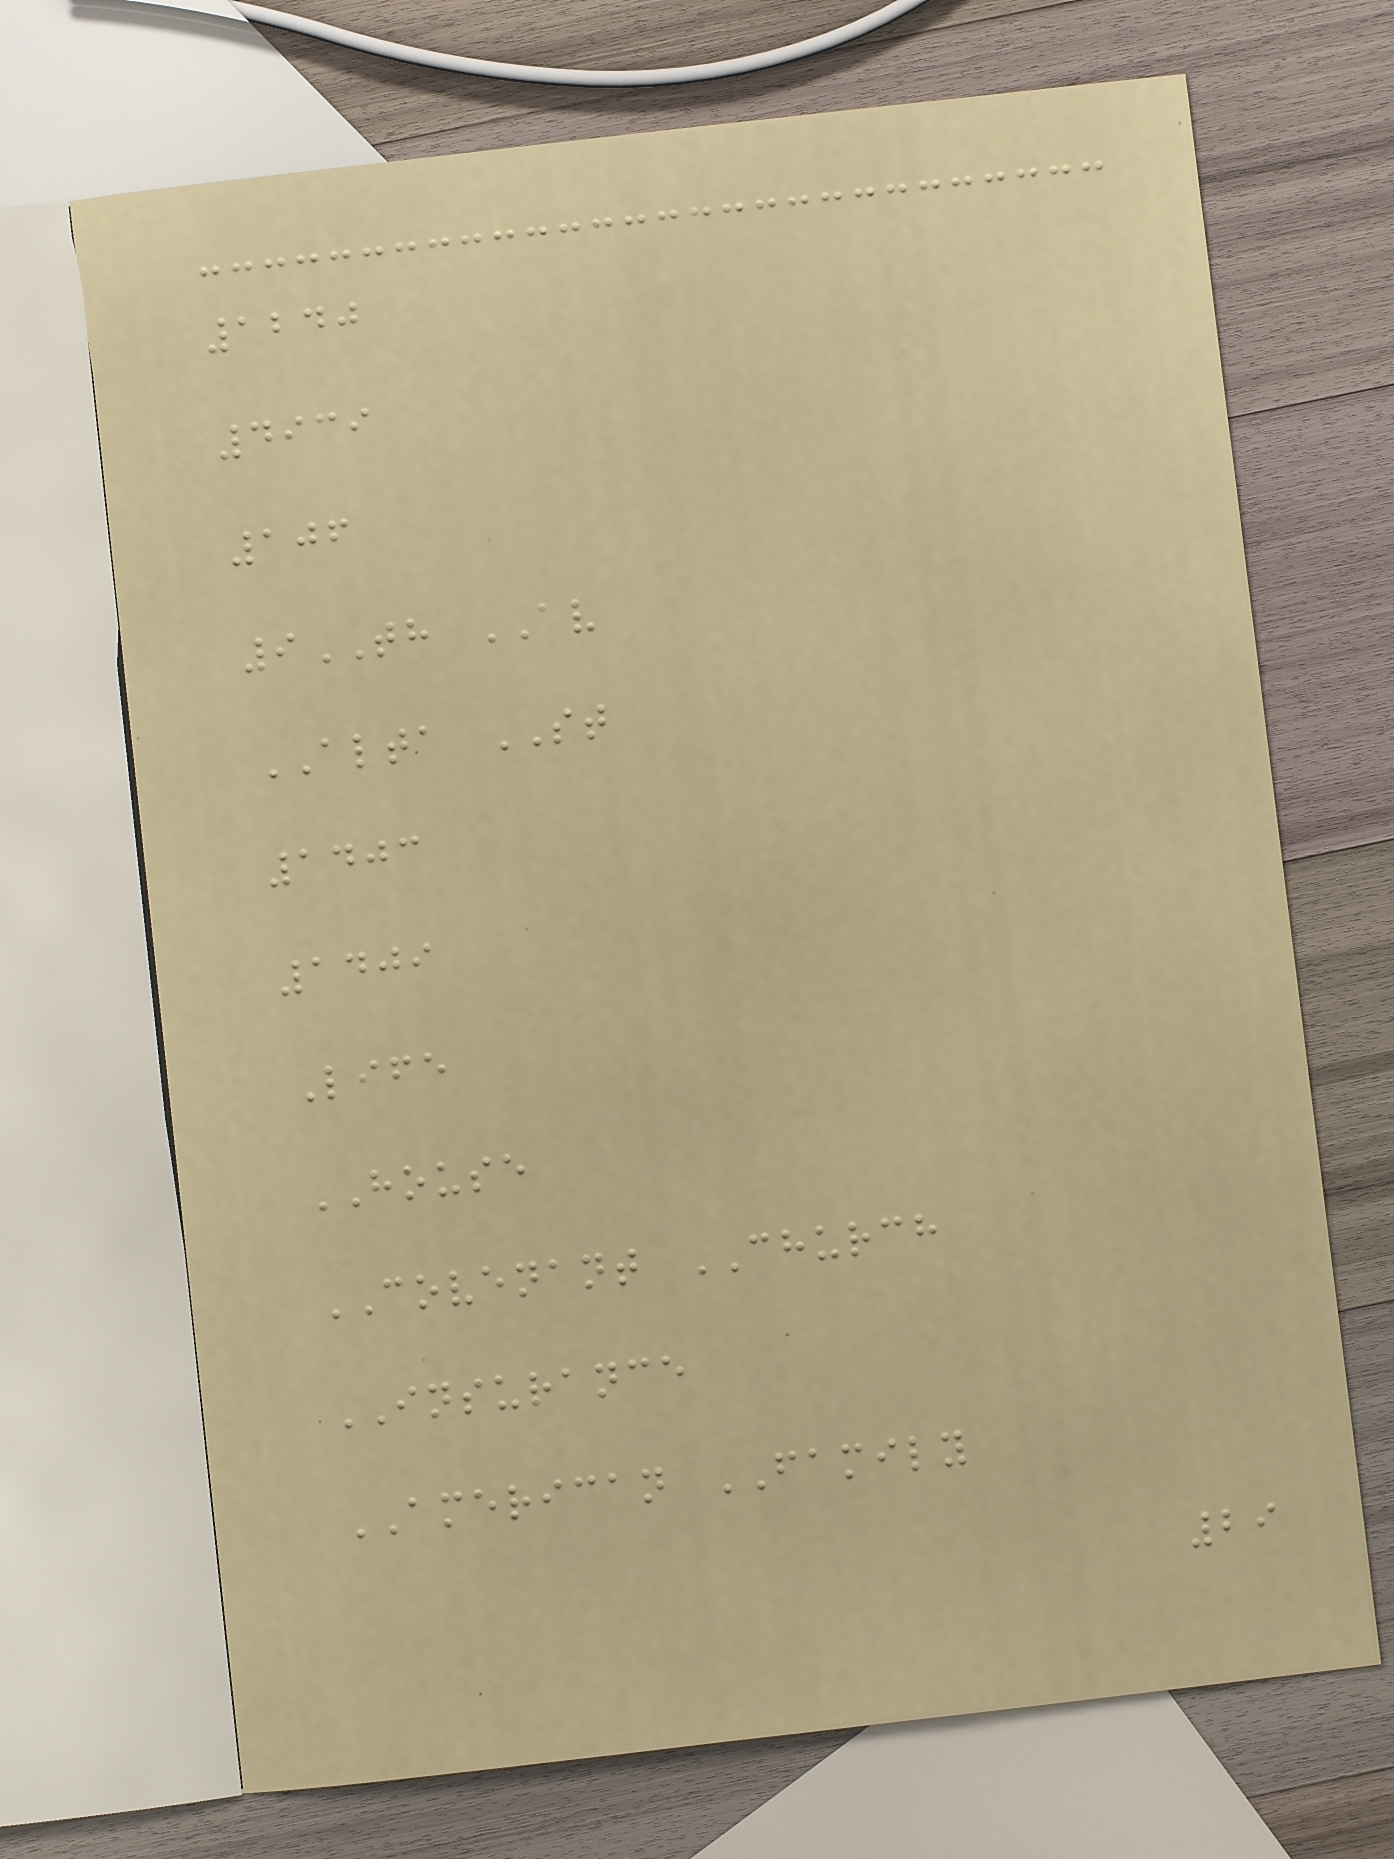1240
4939
106
9TH AV
ALTA ST
1403
1409
Life
HOUSE
COVENANT CHURCH
INSURANCE
AMERICAN FAMILY
29
